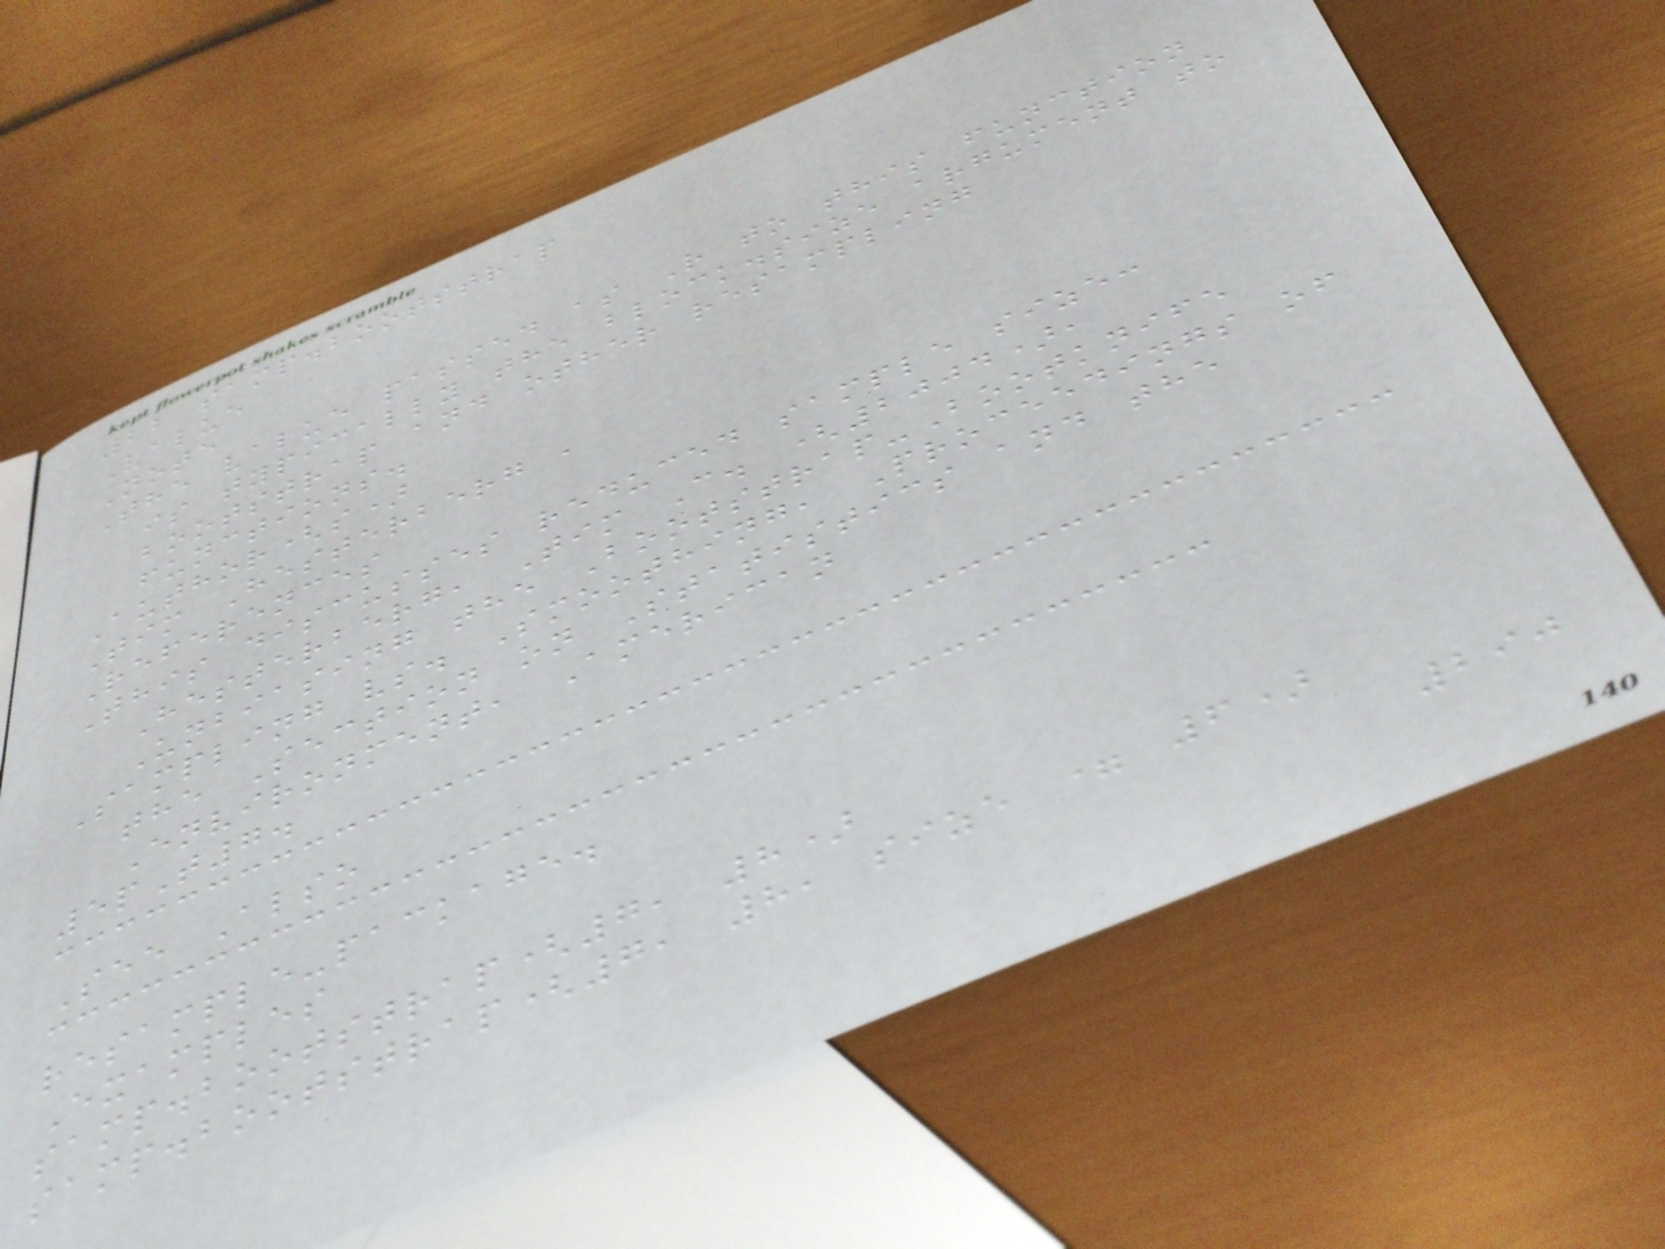22 samp.bootstrap
Value
Note
The value passed as R to this function
is typically the block.size argument to
bootstrap and other resampling
functions.
Author(s)
Tim Hesterberg ,
References
This discusses reduced sample size:
Hesterberg, Tim C. (2004),
Unbiasing the Bootstrap-Bootknife
Sampling vs. Smoothing, Proceedings of
the Section on Statistics and the
Environment, American
5pT7.
See Also
resample-package.
Examples
samp.bootstrap(7, 8)
samp.bootstrap(7, 8, size = 6)
290
